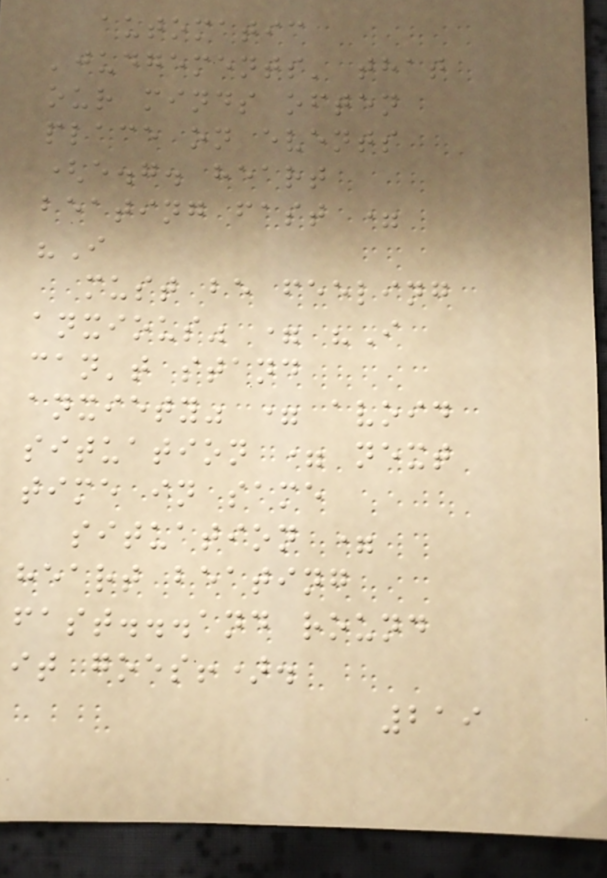automatic
'judgements' that
our minds often
place on events
(e.g. heart
beating fast =
"I
must be feeling
anxious" = "I
can't stand
anxiety" = avoid
situation = next
time in same
situation =
heart beating
fast...and round
it goes!).
219
